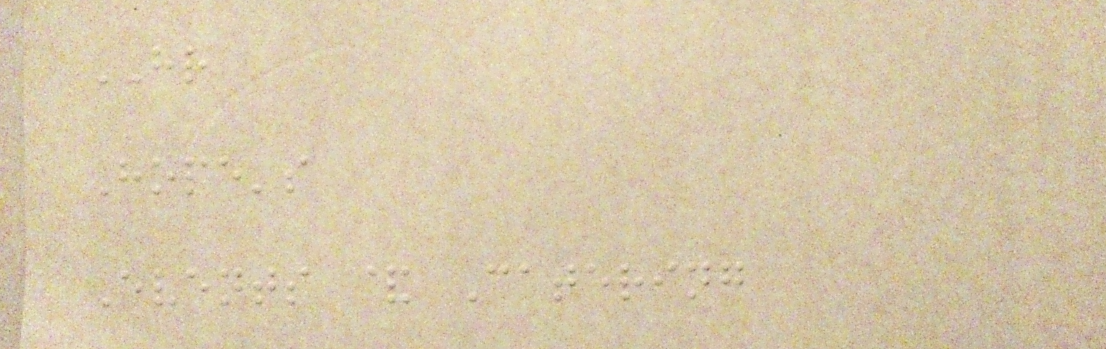HR
Hope's
Events & Catering
